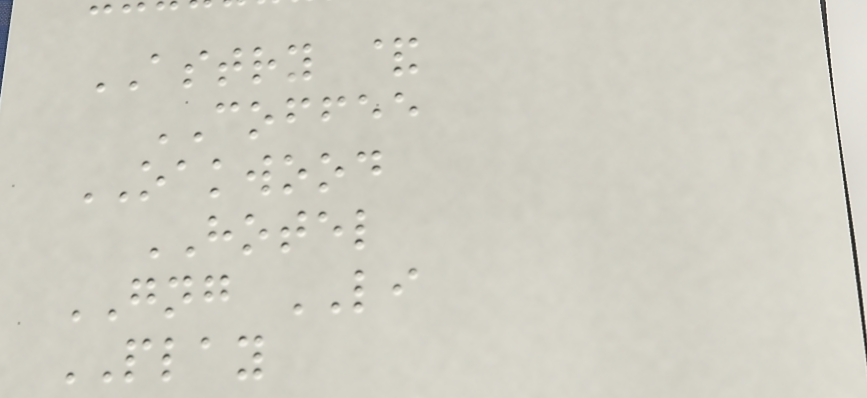ASTRY &
COFFEE
OAKWOOD
HOTEL
GNG LI
PLAY
